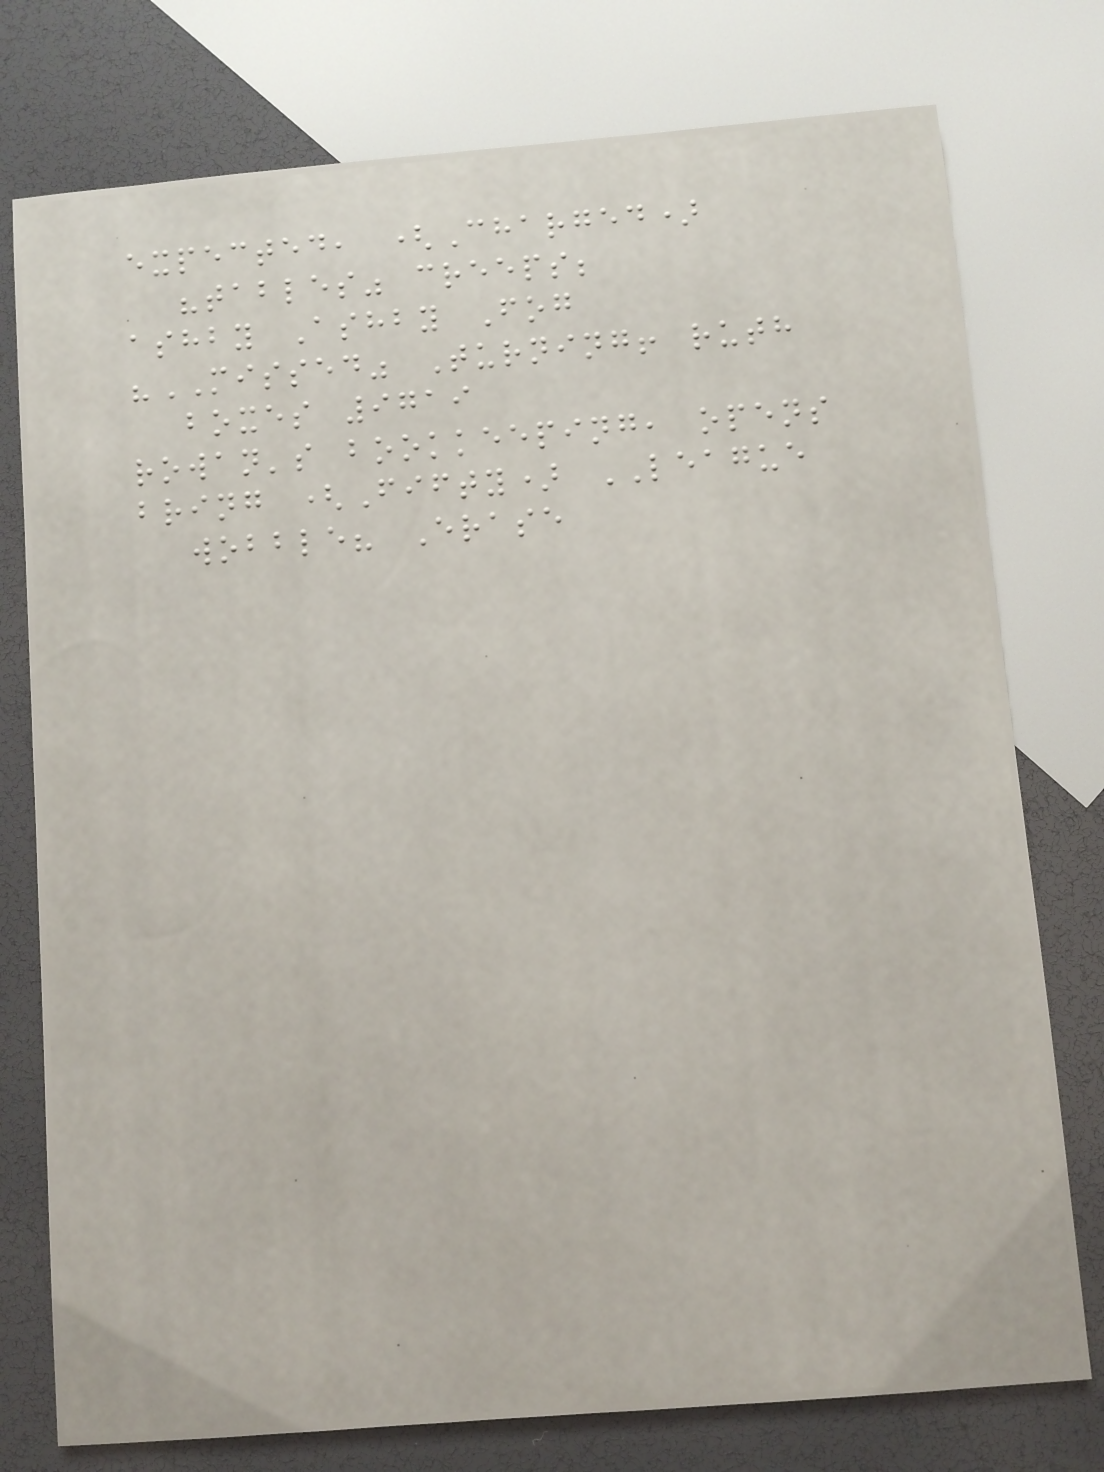expected, (Charged)
"tables" creeps;
ashby Ashby Fog
"MISSED" Turning! ruth
boxes 9719
rowan's bookkeeping, opens
bring (Fifty) LEAGUE
wobble? Erase
